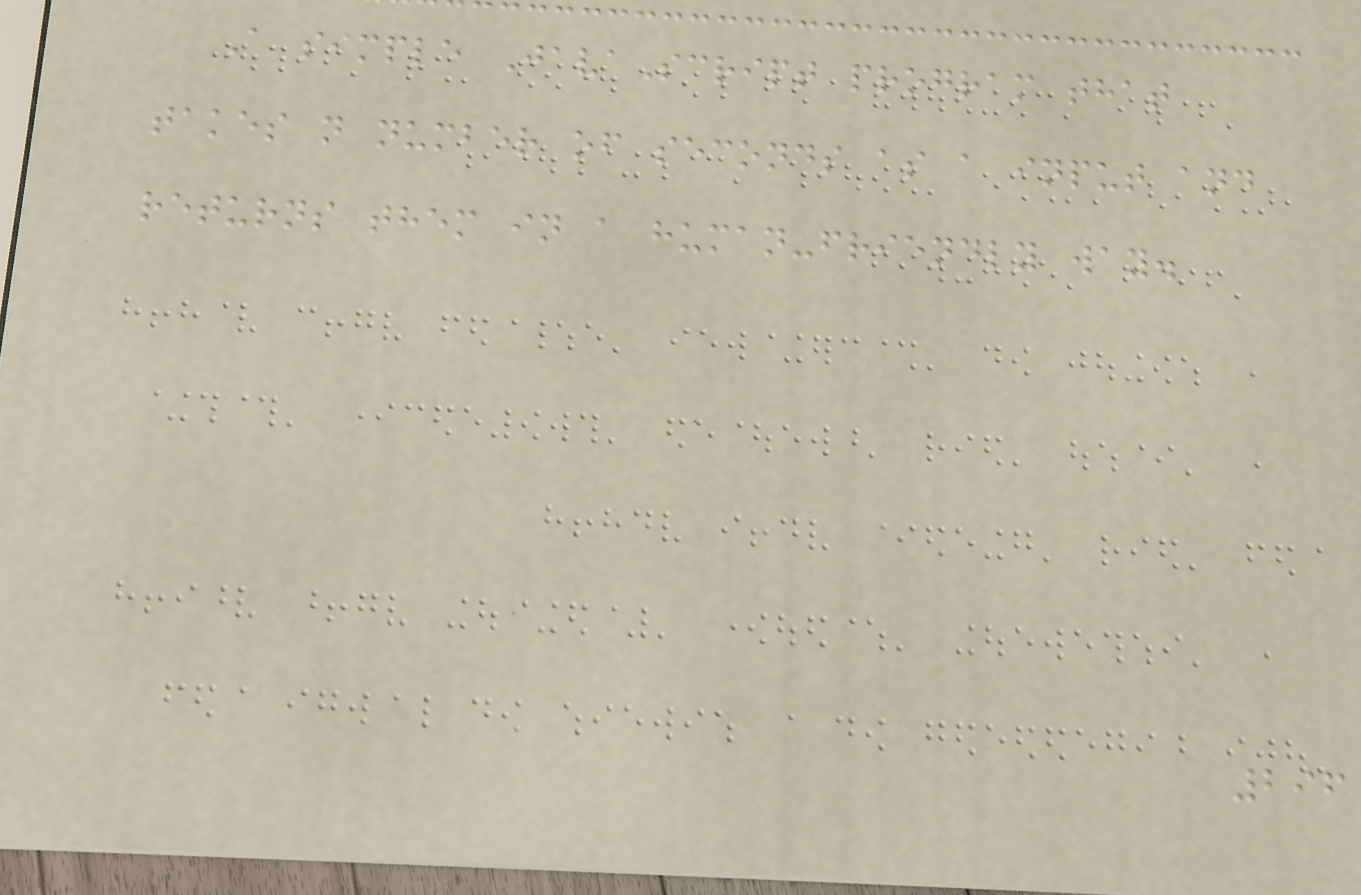A simple JavaScript program that
takes n number of seconds as a input and
returns them in a human-friendly way.
296
